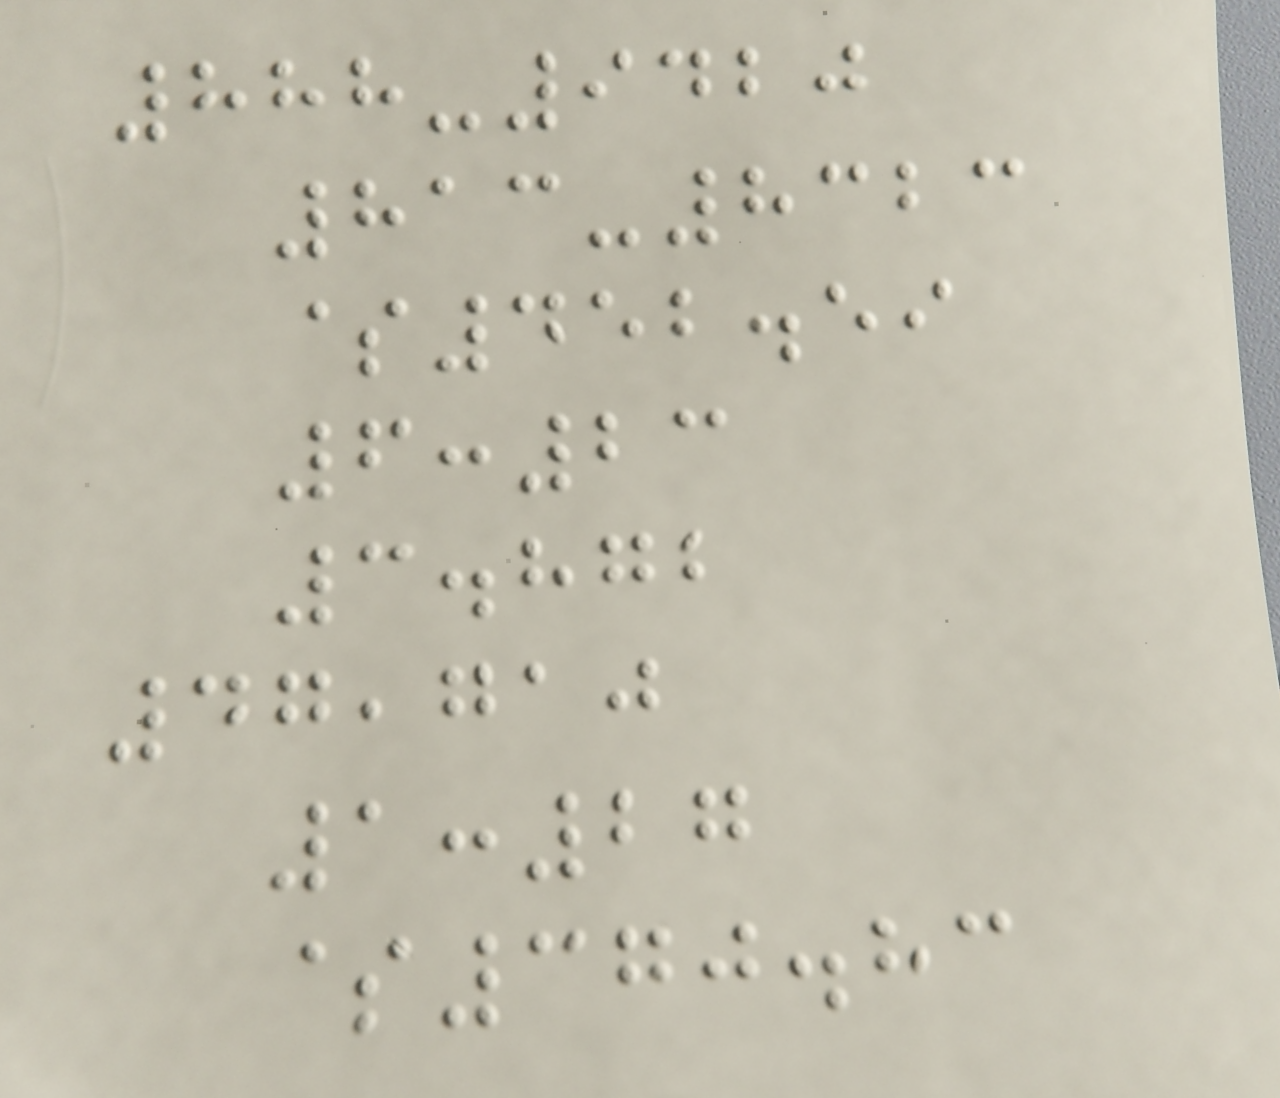888-9420
813-8323
$452.59
6:23
3.872
47,710
1:27
$370.83
